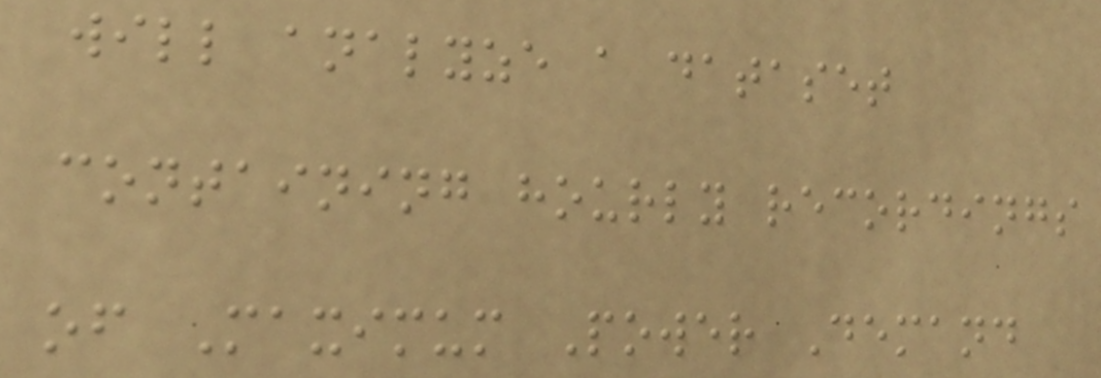will analyze a dataset
containing hourly recordings
of Maximum Power Demand
